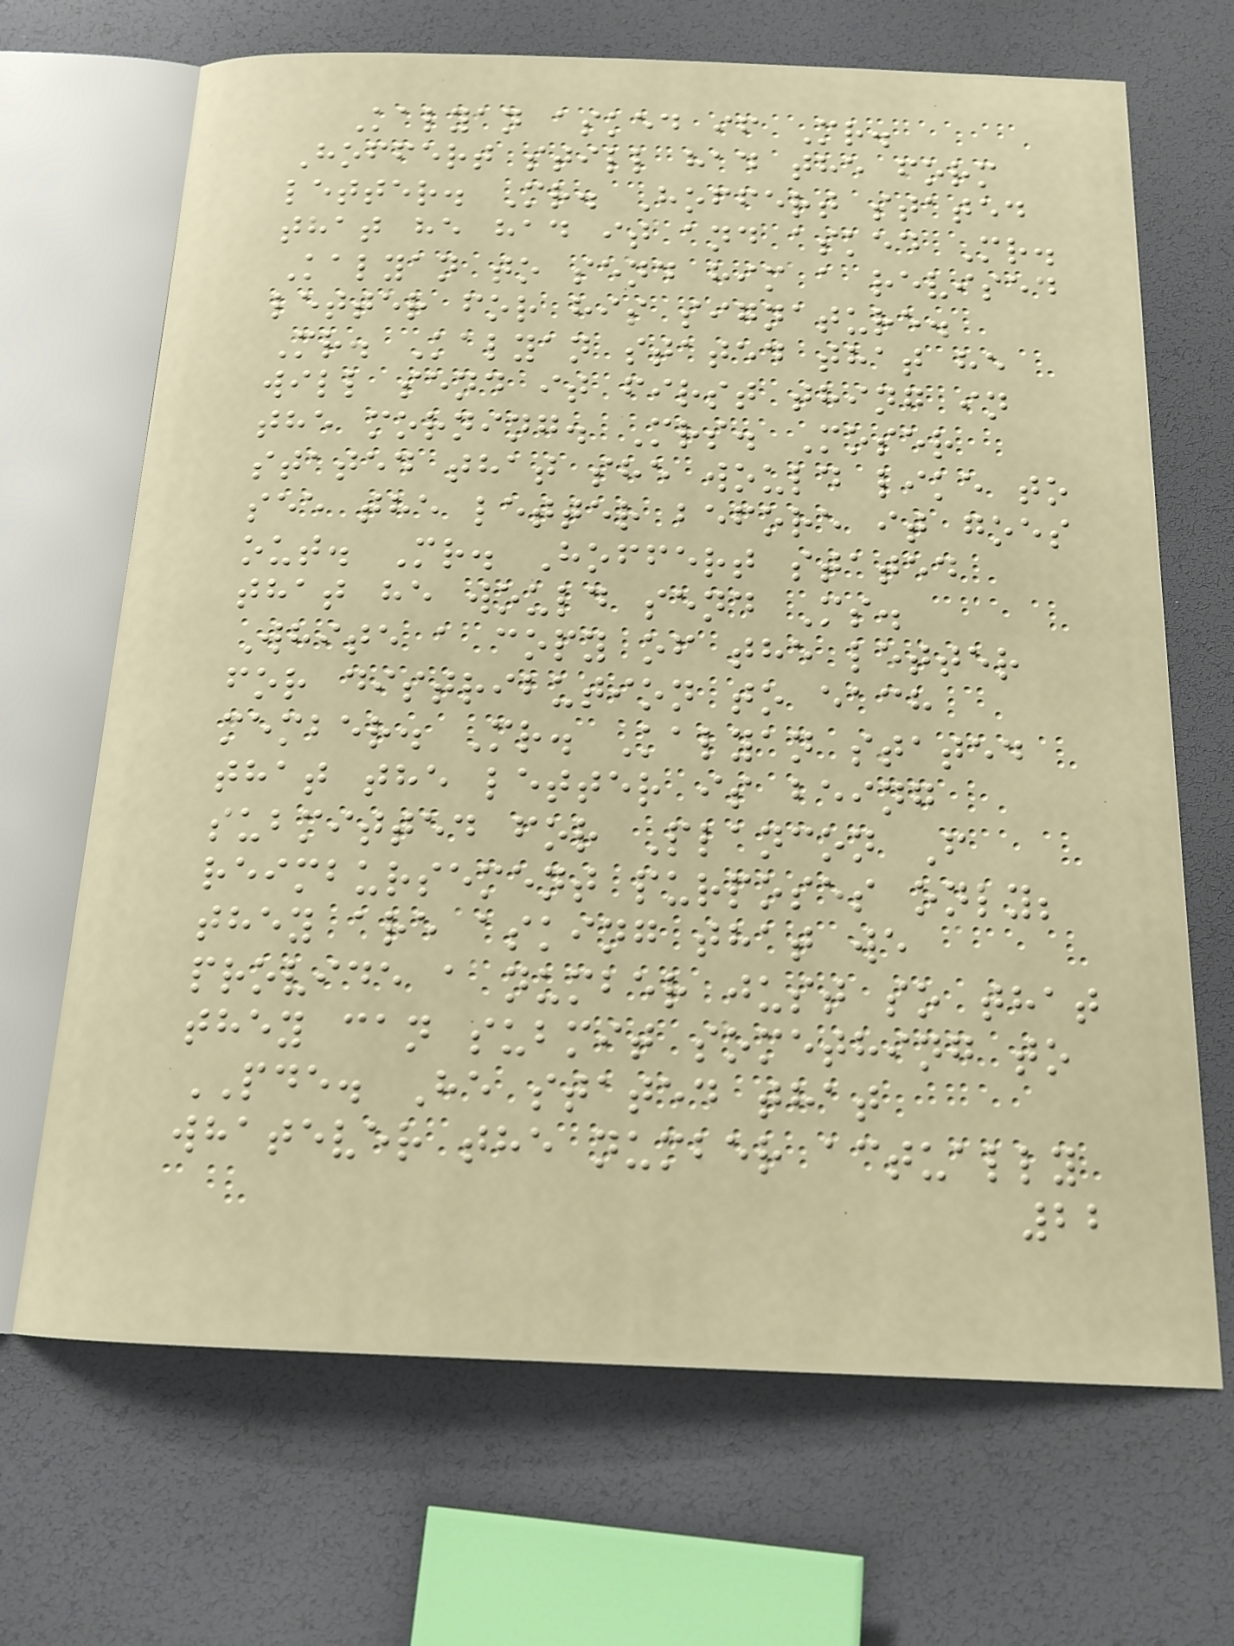Kalyan asked if Mr.
Hoffert still had the form
letter. Mr. Hoffert stated
that he had it and asked Mr.
Kalyan to send him a revised
letter for his signature.
Mr. Kalyan stated that he
will send it first thing in
the morning. Mrs. Moser
stated that she would like to
see the letter before it goes
out. Mr. Hoffert stated
that he would send Ms.
White a copy of the letter
for distribution to each
member. Mr. Kalyan stated
that the letter is being
submitted for Plancon F
reimbursement purposes only;
they are asking that we
provide a number just so that
they can submit something to
PDE. He stated that
whatever the number actually
22
